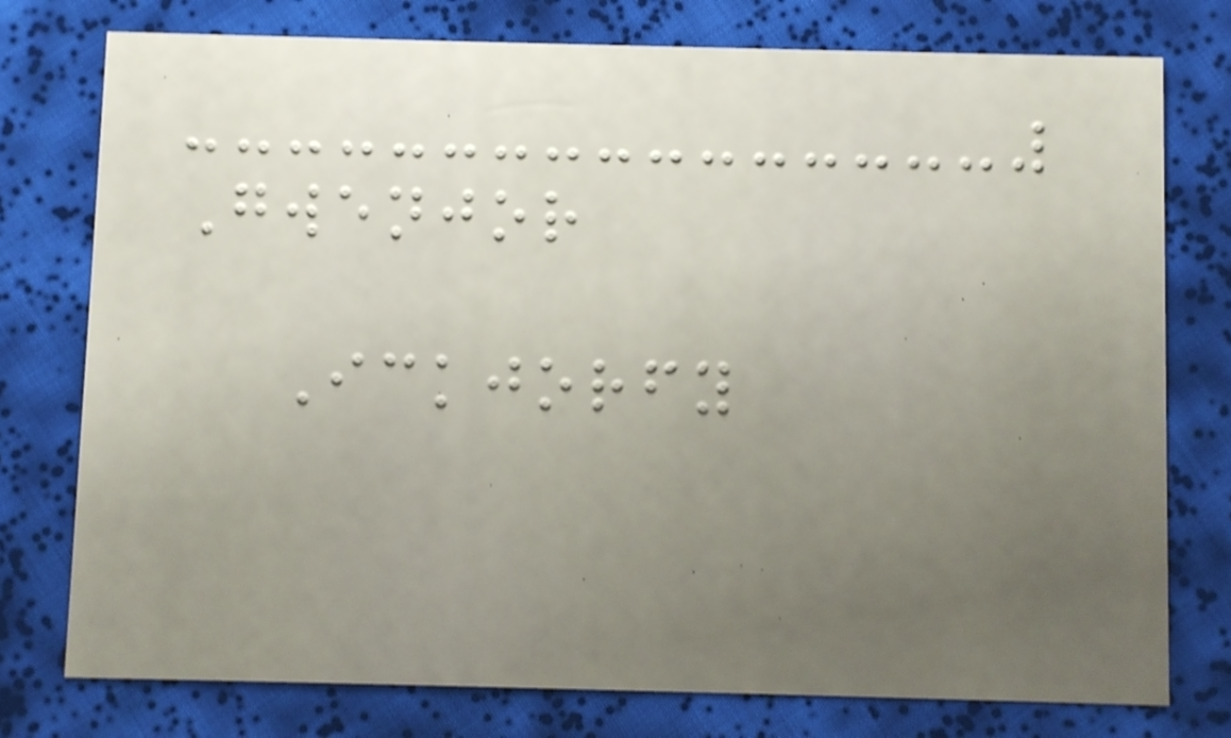Gwenjor
Ickjorfy
